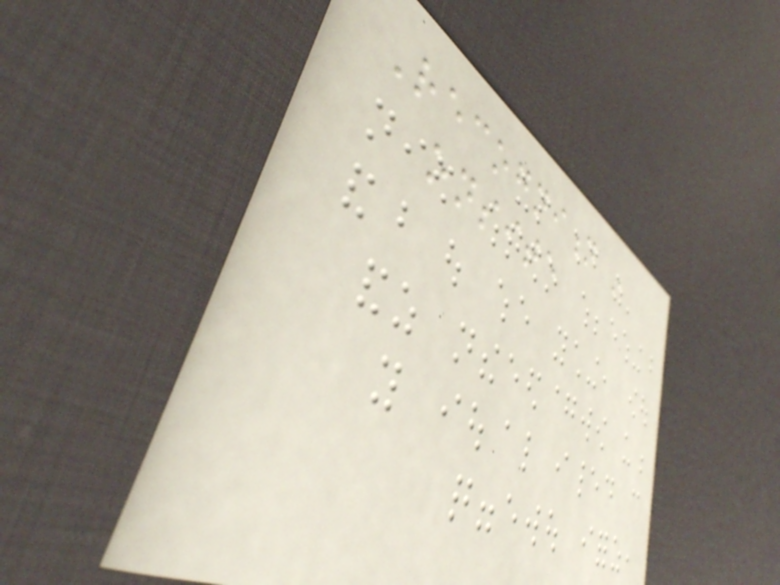Recognition in
onsite
